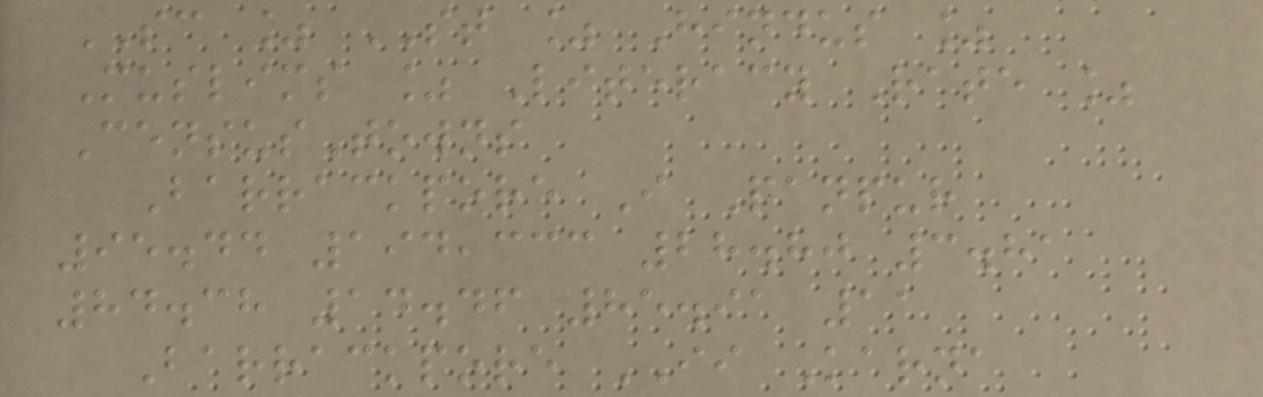SC % ST % Hindus %
Muslims % Literacy Rate %
CensusTowns
Barrackpore I Panpur
95.44 194,333 28.80 3.81
84.38 14.46 85.91 11
Barrackpore II Karna
